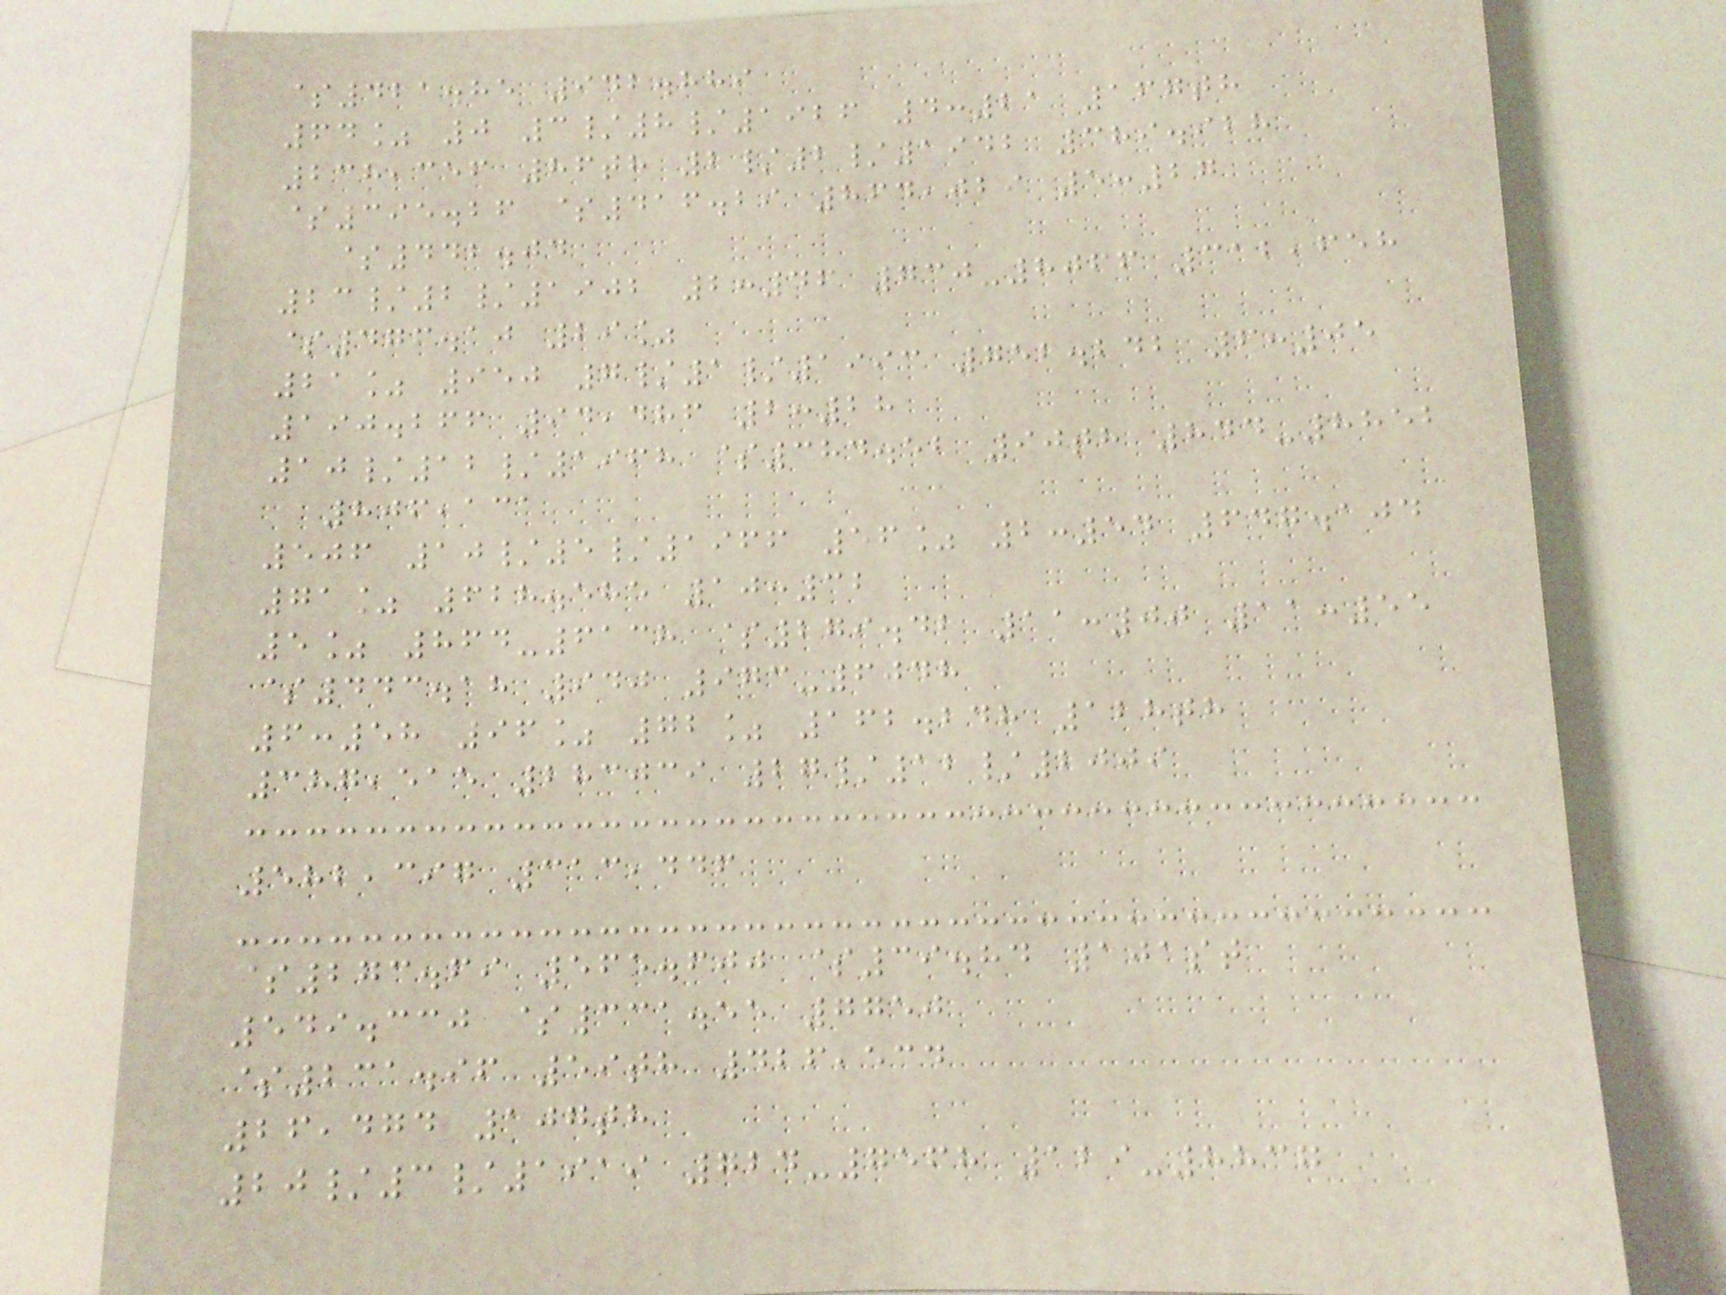$421.85 942.889
64% 0 3/8/1926 4:21 167th
238,356 86th 2/2/1942 389.928
$395.26 $416.29 864,029 5:27
$442.04
23/2/1902 2:46 730-8066 312,658
$476.10 29%
21% 950 7/1/1993 752.242 6:05
190.266 94,486 2:28
10/12/1968 $384.52 90th 844-8852
806,131
506 10/5/1966 56% 2:54 647.104
71% 628.585 10:32
5% 864-6138 $279.42 11:00 11:55
$443.18 940 973-6048
6:58 96% 72% 162.248 128th
387,515 283039 27/12/2009
582,397 313,446
$273.69 565.600 $39.84 101st
549.330 $331.55 7750
$231.96 59th 426,534
26,474 107th
20/3/1919 724-7568 129-8837
